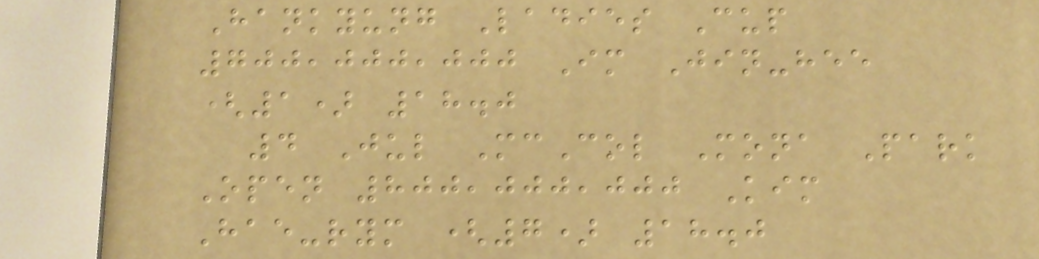Hankyung Ladies Cup
700,000,000 Im Jin-hee
(1) 18.0
4 Jul McCol Mona Park
Open 800,000,000 Kim
Hae-rym (7) 18.0
